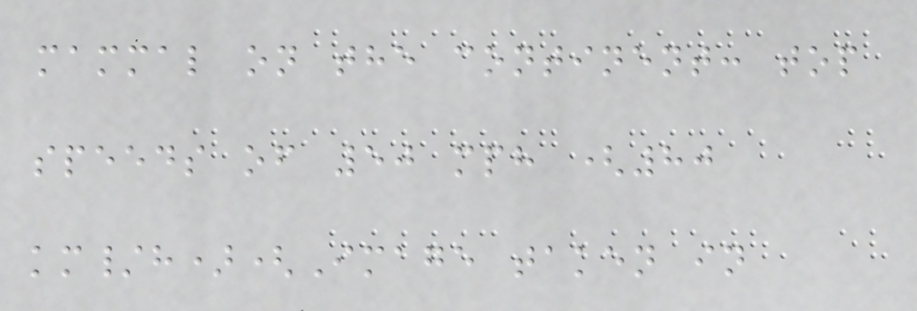mammal on the continent: top
speeds of 50 mph (80
km/h)(Image taken in
